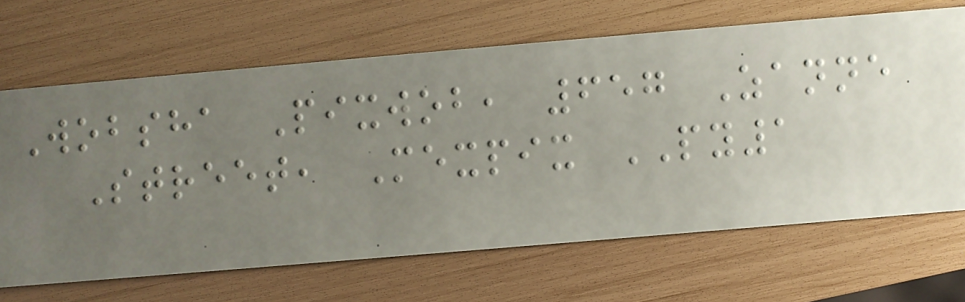Wobsha Pixwob, 657 Zanne
Street, Mexpix PY1
